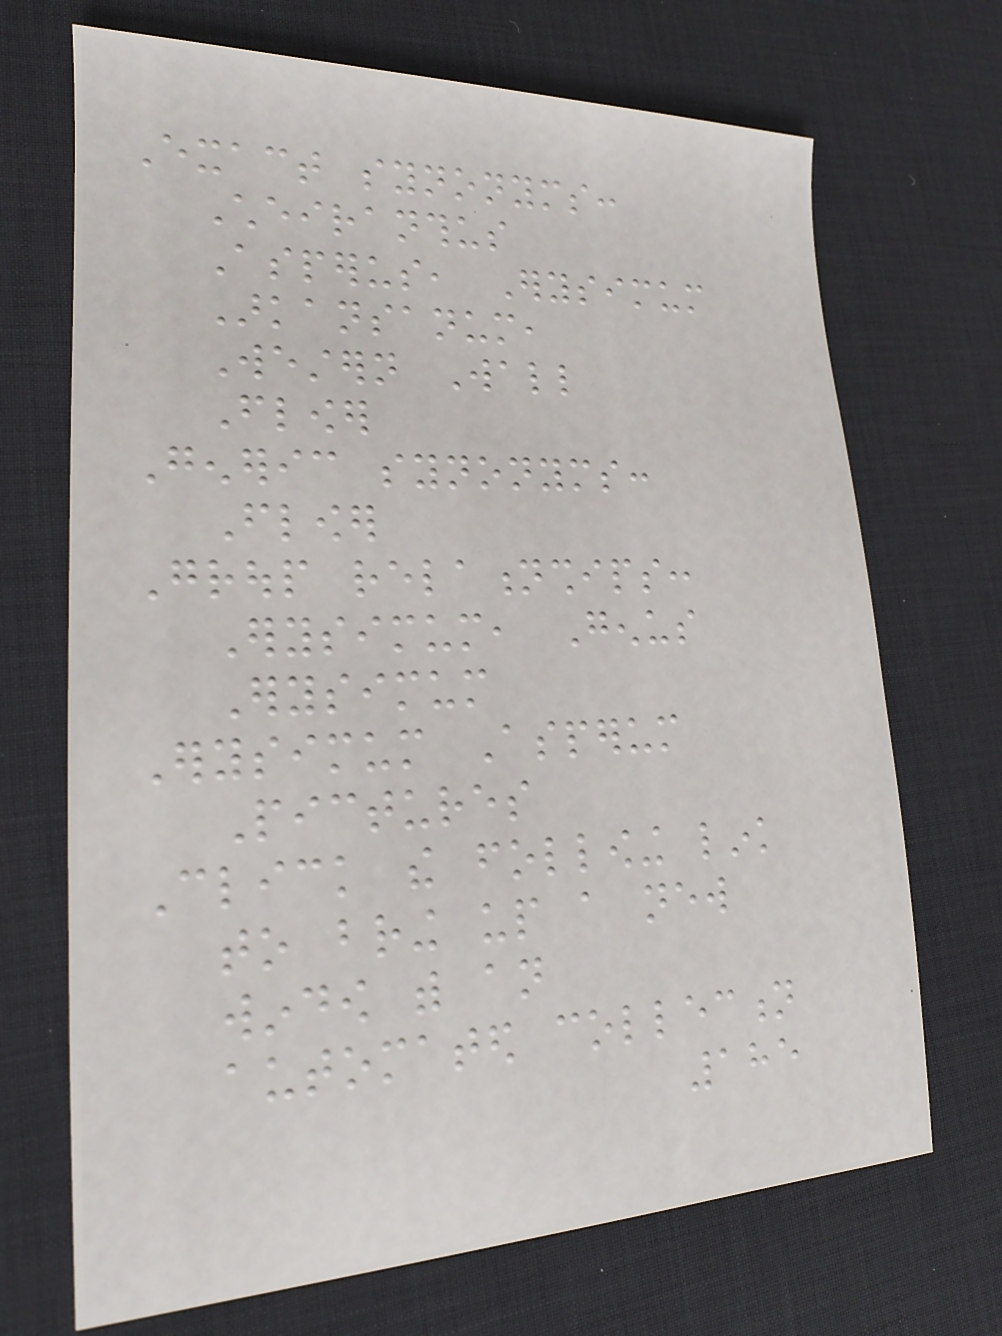Exact synonyms:
Cheiranthus
Asperus, Erysimum
Arkansanum,
Western Wall
Flower
Generic synonyms:
Flower
Group relationships:
Erysimum, Genus
Erysimum
Erysimum Asperum
Pictures
Click the following link
to bring up a new
window with an
automated collection
185
